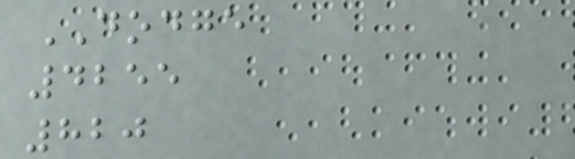DODGE
4255
820
